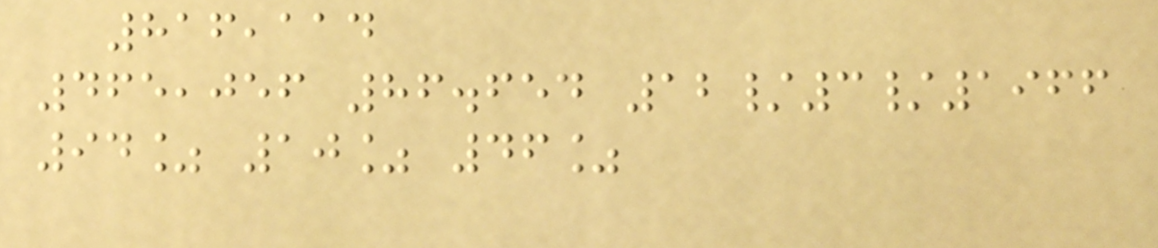816,114
465,056 86.654 12/3/1966
94% 10% 46%
